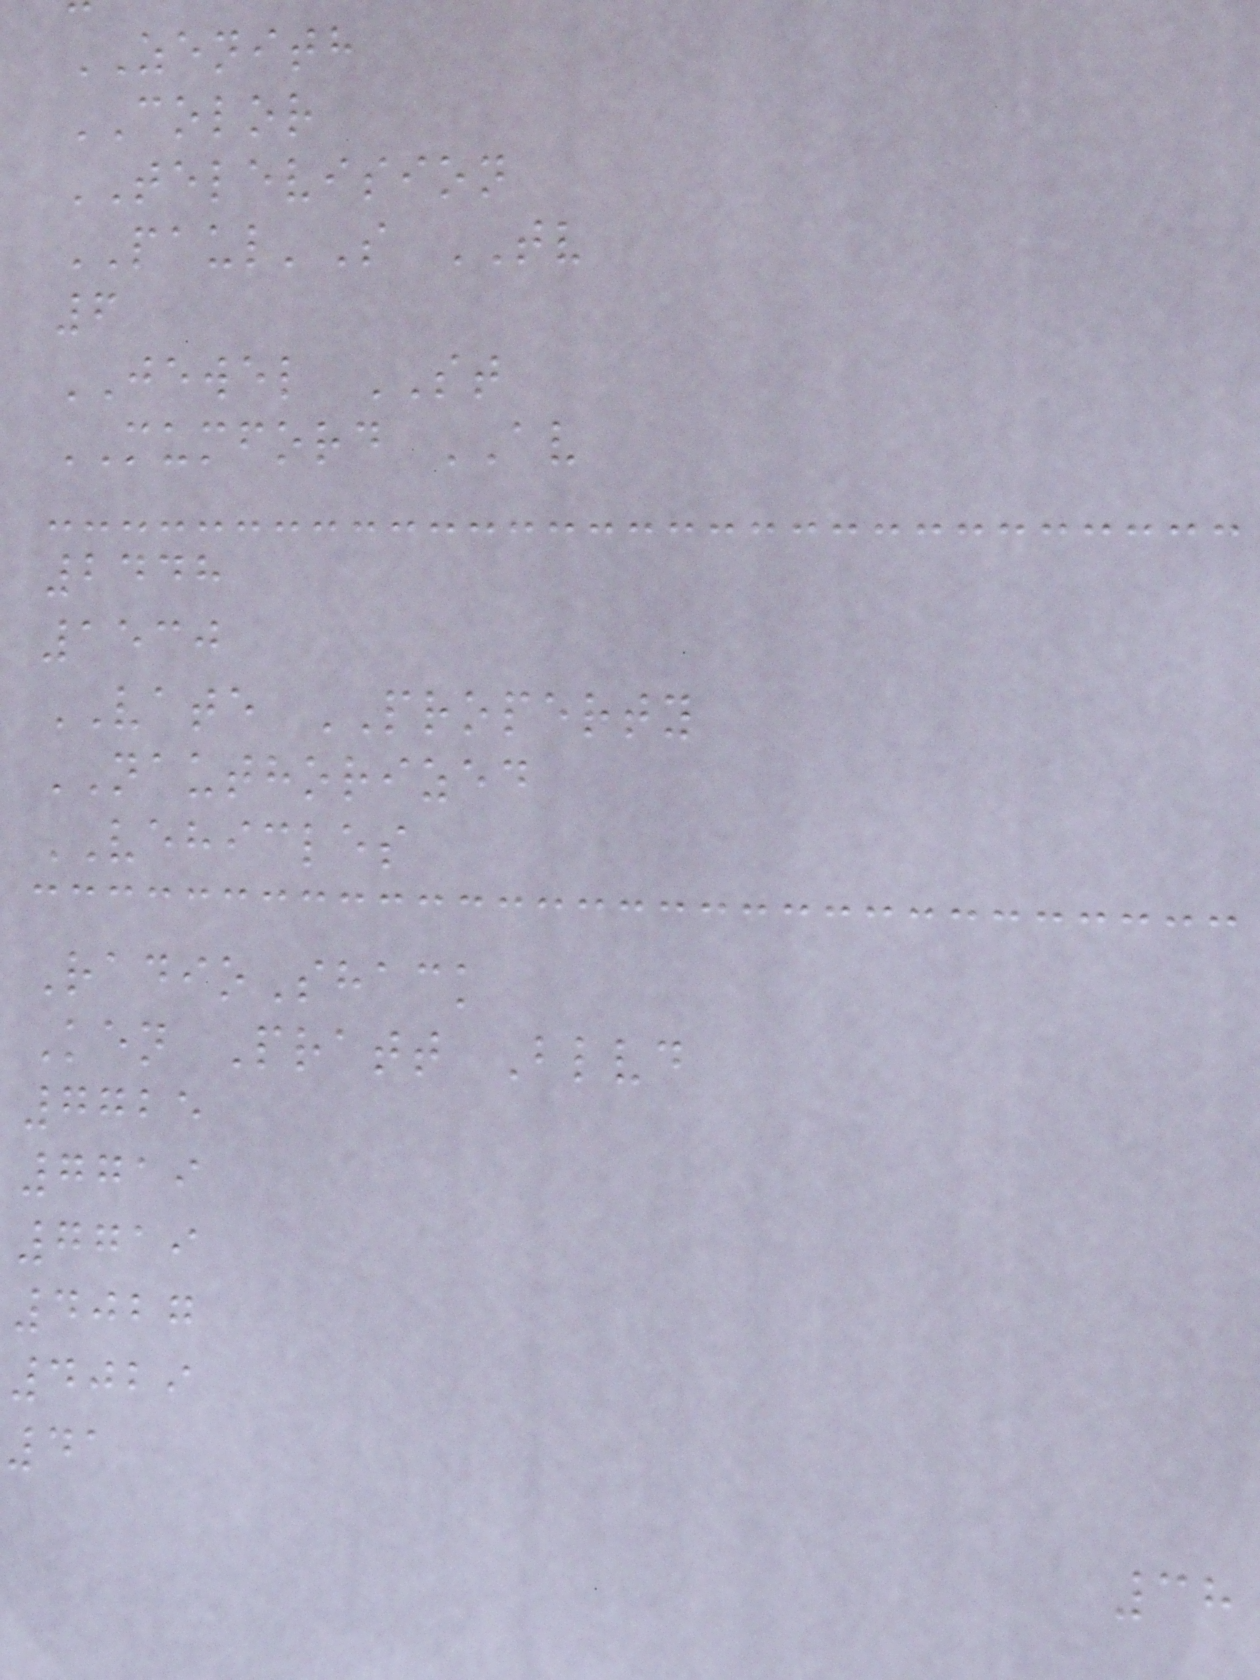ZENITH
COLOR
TELEVISION
PAUL'S TV
6
JEWEL ST
MUMFORD AV
2448
1530
VATE PROPERTY
NAUTHORIZED
VEHICLES
RadioShack
Ken Pratt Blvd
7725
7719
7719
4027
4029
41
38
